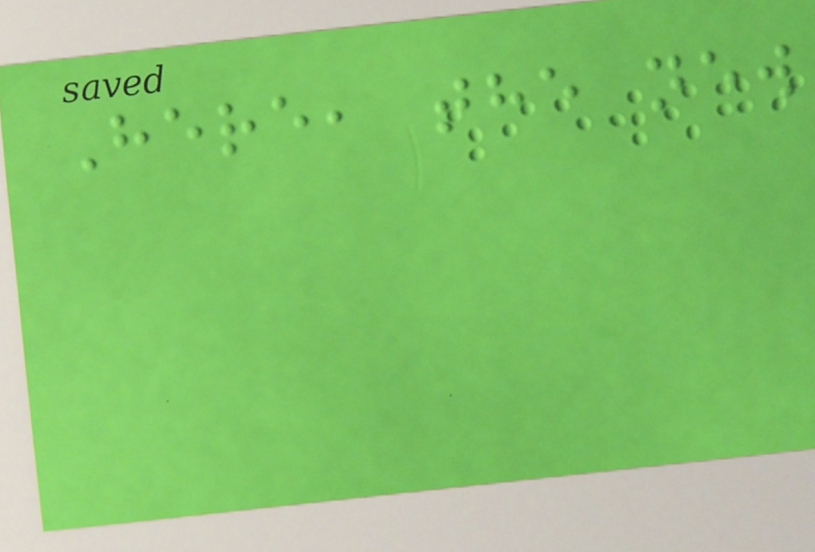Here, the new
